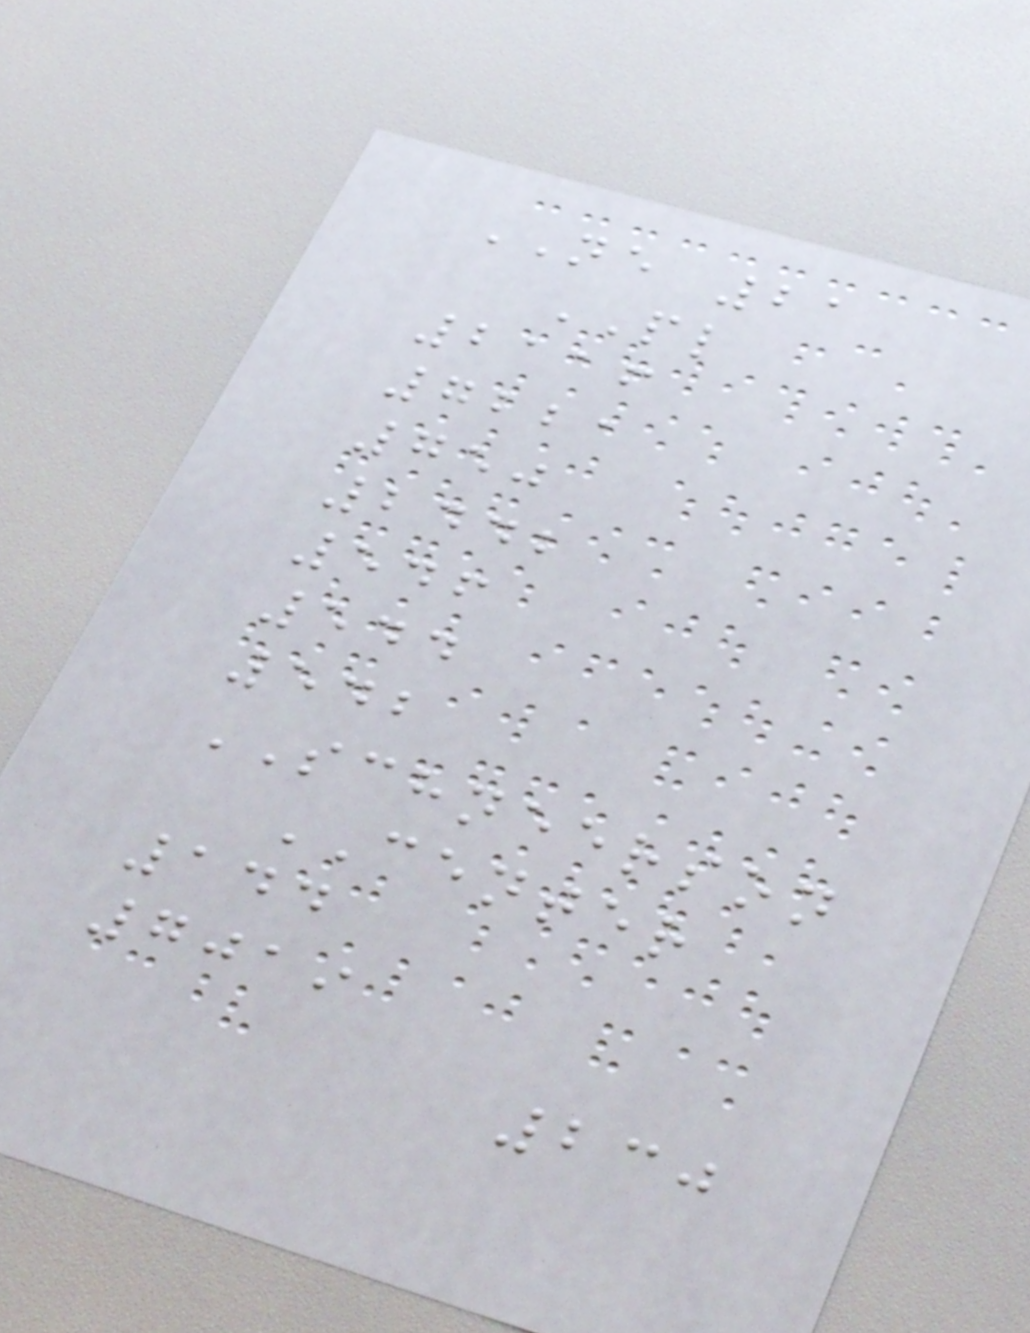NE 21
PL
2116
7221
750
2442
546
544
542
SCHNEERSON
CENTER
144
7019
230
